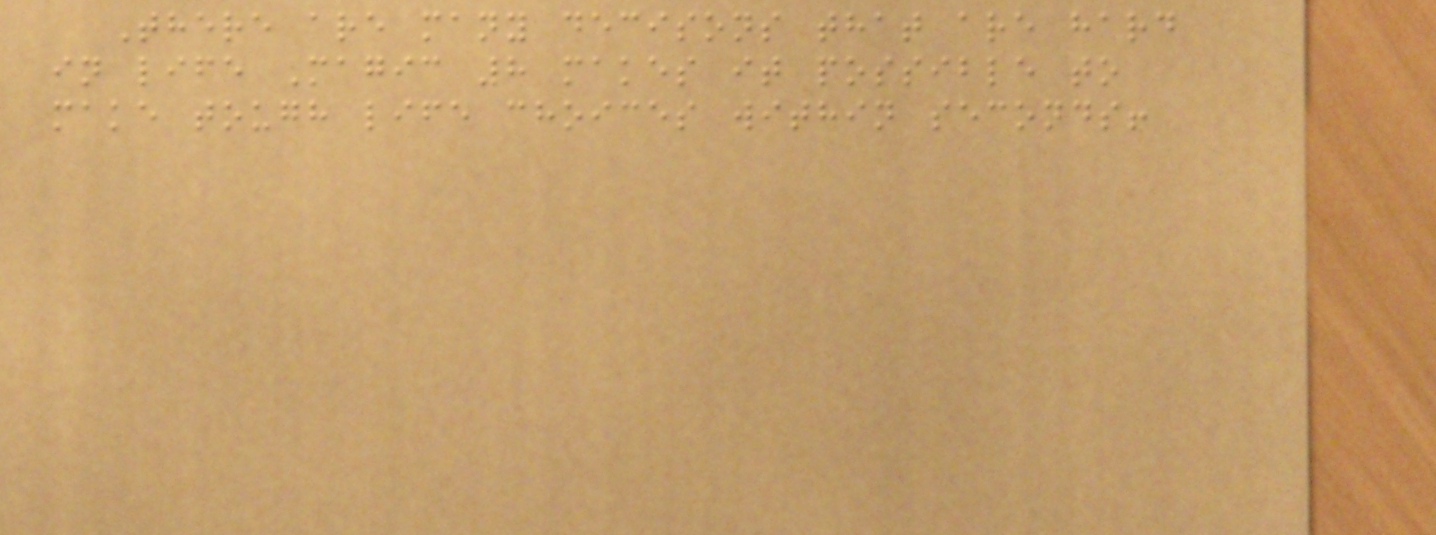There are many decisons that are hard
in life Magic 8 makes it possible to
make tough life choices within seconds!
